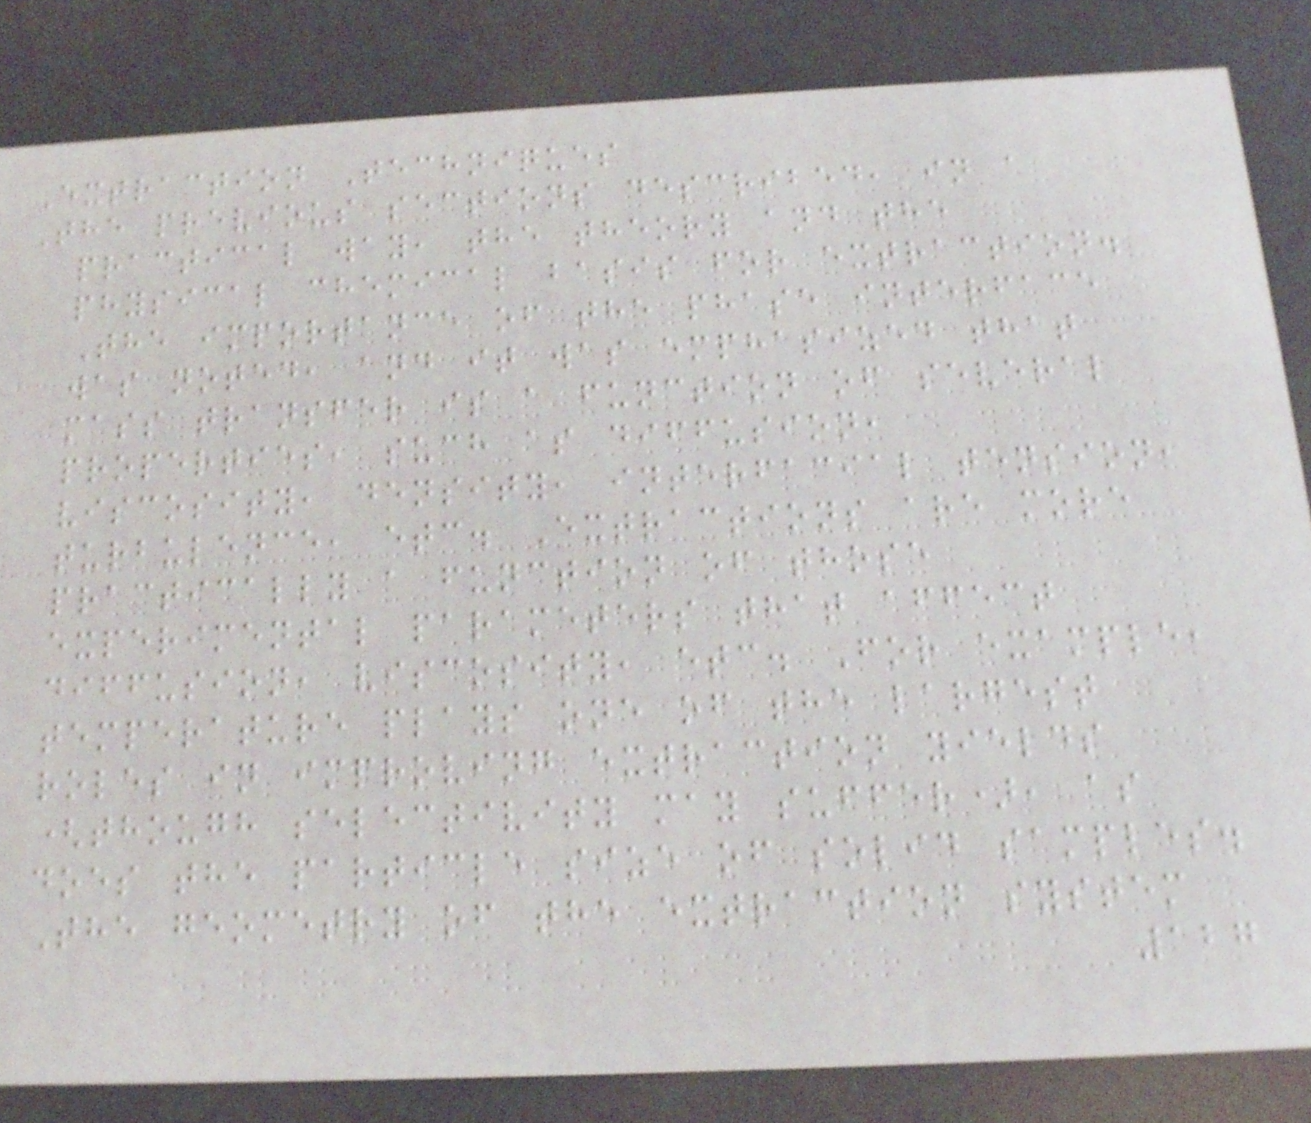Extraction Techniques
The previous sections described, in a
practical way, the theory and the
physical chemical basis for extraction.
The importance of the phase interface
was noted, and it was emphasized that
mass transfer is a function of several
properties, such as diffusion,
viscosity, density, interfacial tension,
turbulence, etc. Extractions are more
practically a function of those
experimental parameters that affect
diffusion, viscosity, etc. For example,
temperature plays one of the largest
roles in improving extraction yields
(though selectivity may suffer), as
does the particle size of solid samples.
The geometry of the extraction system
127
